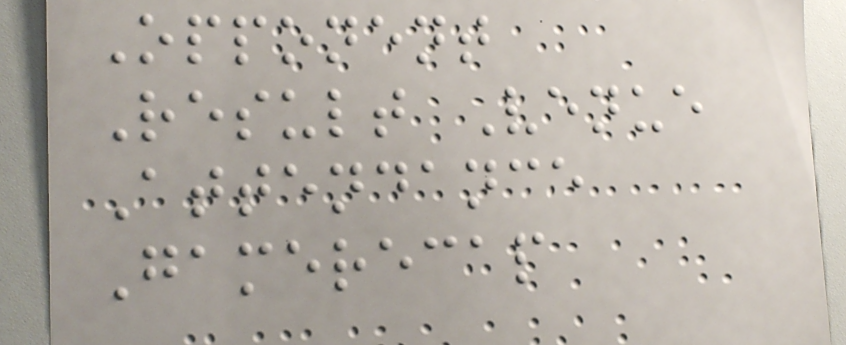Opponent
Result Venue
Attendance
Gamerecap
